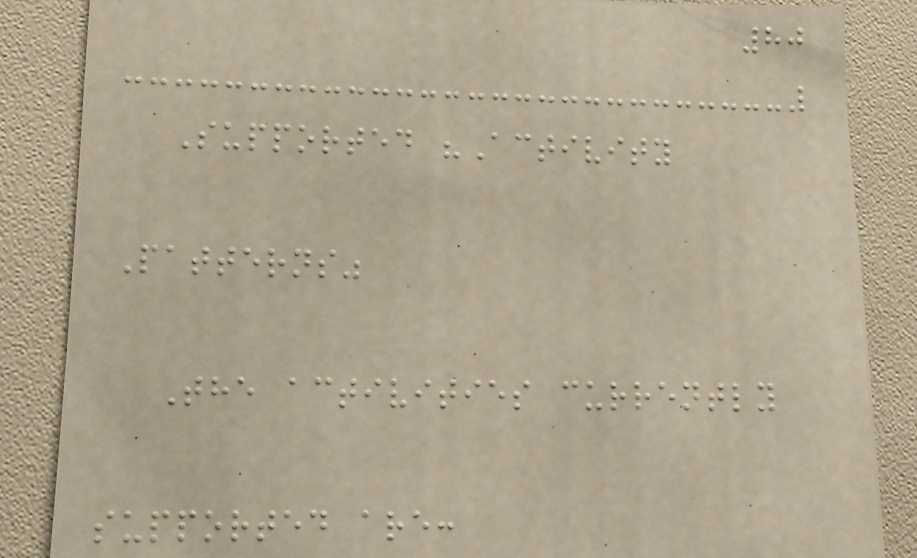80
Supported "Activity
Patterns"
The activities currently
supported are:
